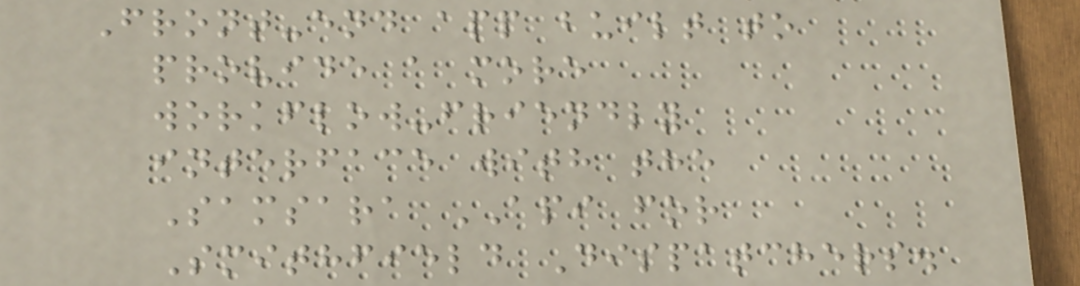Front-end app built to
provide a more
workflow-friendly
interface with the
Samsara API for
Smithfield Dispatchers.
